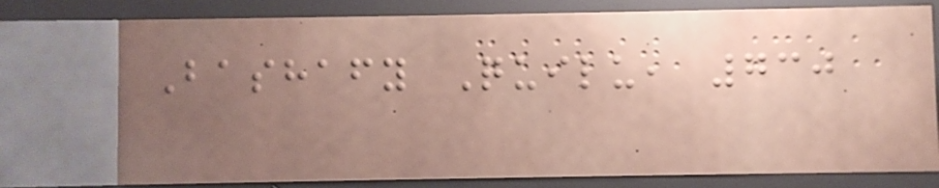Bashafy Quilu, 730
